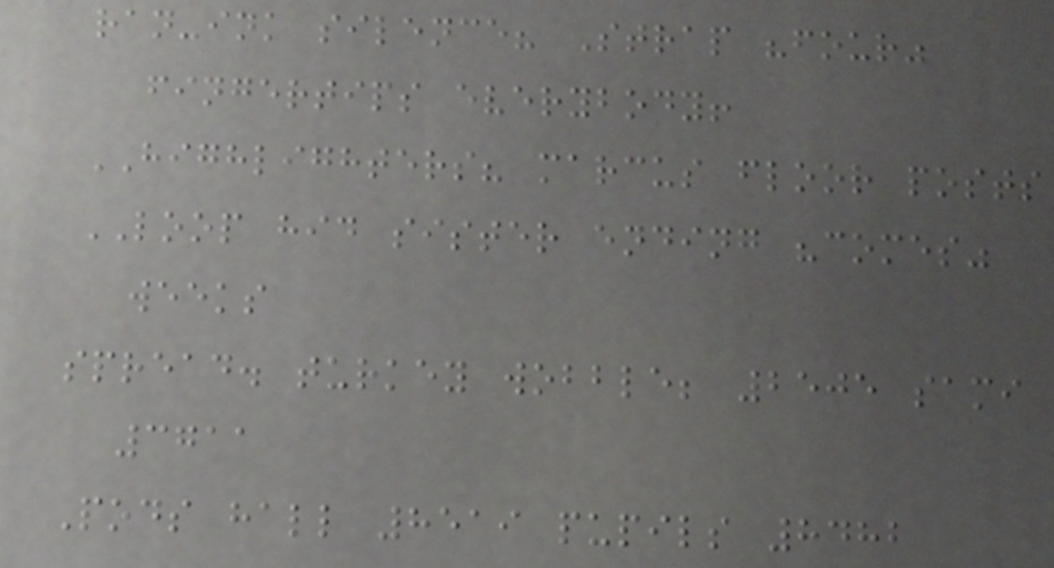ran-ink silence? Strap "four"
fingertips everybody!
HIGHLIGHTERS? marcus floor posts
LOOP hid sister ending "comes"
weeks
spread. turkey wobble; 2505 sami
3711
Pods hall 8519 pupils 8482
